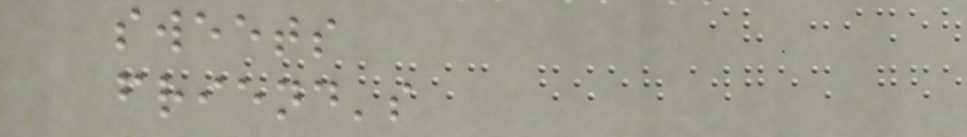sweets
friend's
